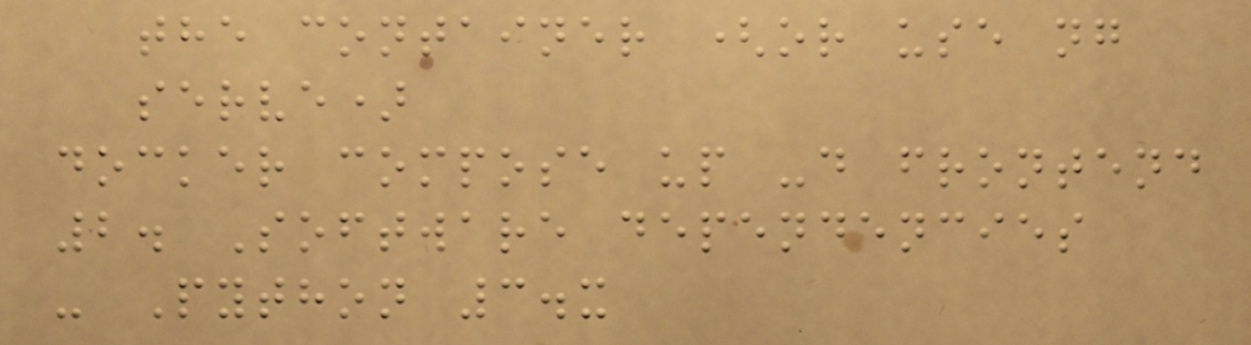the container (or use ng
serve)
docker compose up -d frontend
2. Software dependencies
- Python 3.x
